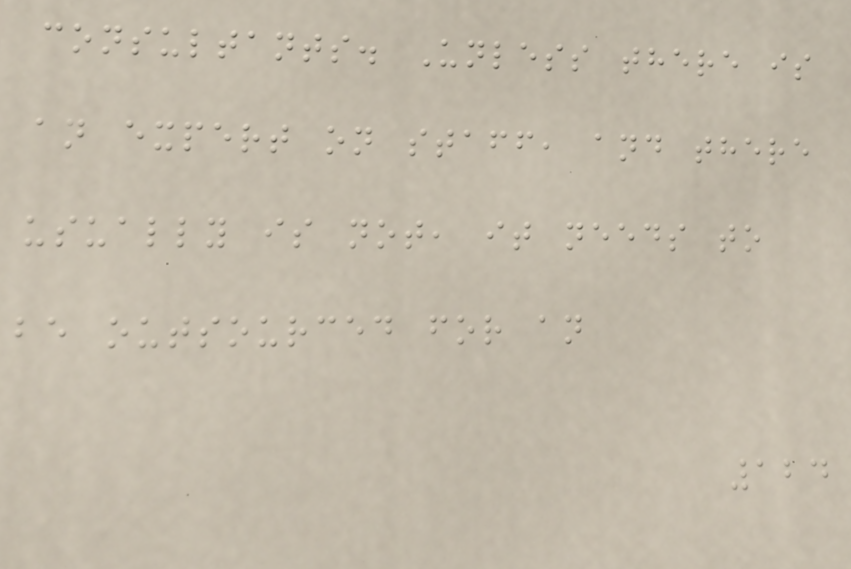consultants. Unless there is
an expert on staff, and there
usually is not, it needs to
be outsourced for an
124
